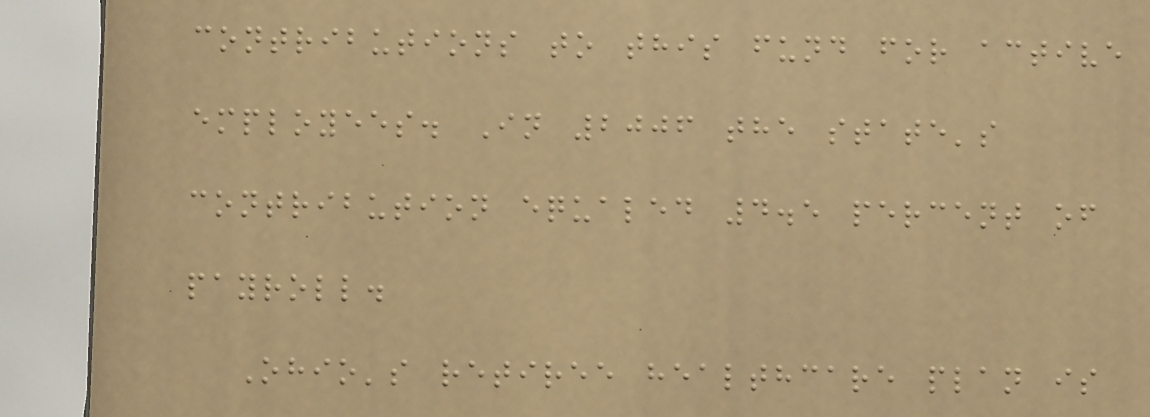contributions to this fund for active
employees. In 2006 the state's
contribution equaled 4.5 percent of
payroll.
Ohio's retiree healthcare plan is
